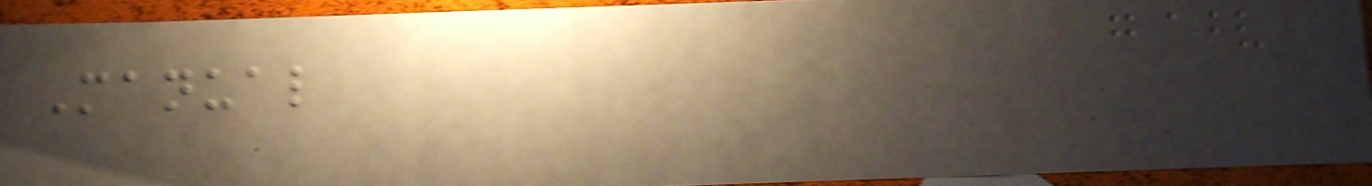Manual
